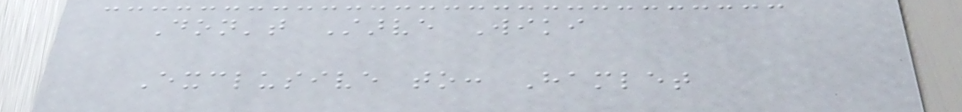Don't Starve Wiki
Exclusive to: Hamlet
